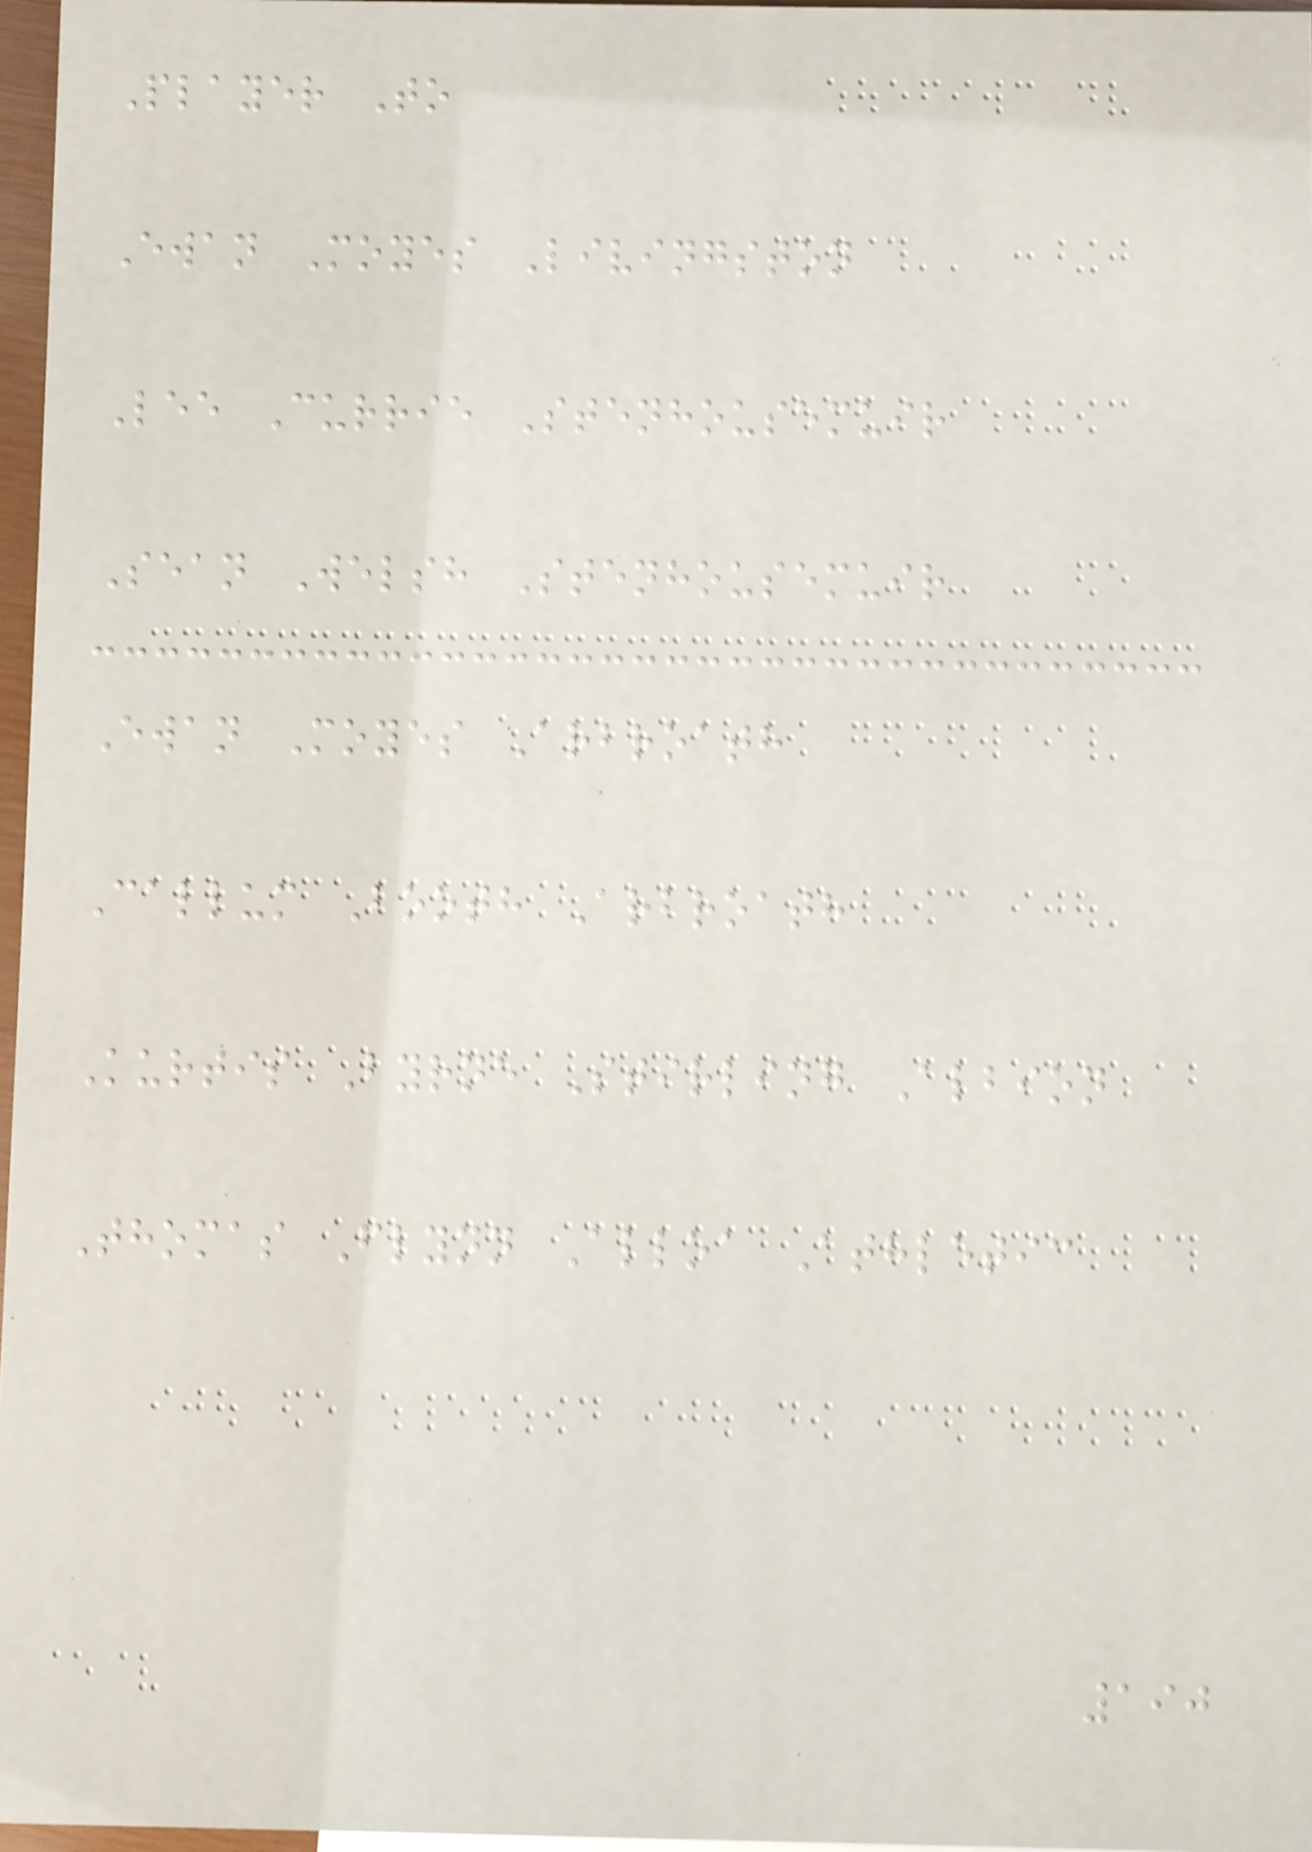Player To
Ewan Moyes Livingston
Lee Currie Stenhousemuir
Sean Welsh Stenhousemuir
Ewan Moyes Arbroath
Callum Booth Arbroath
Kurtis Byrne Stirling Albion
Thomas Flynn Alloa Athletic
190
